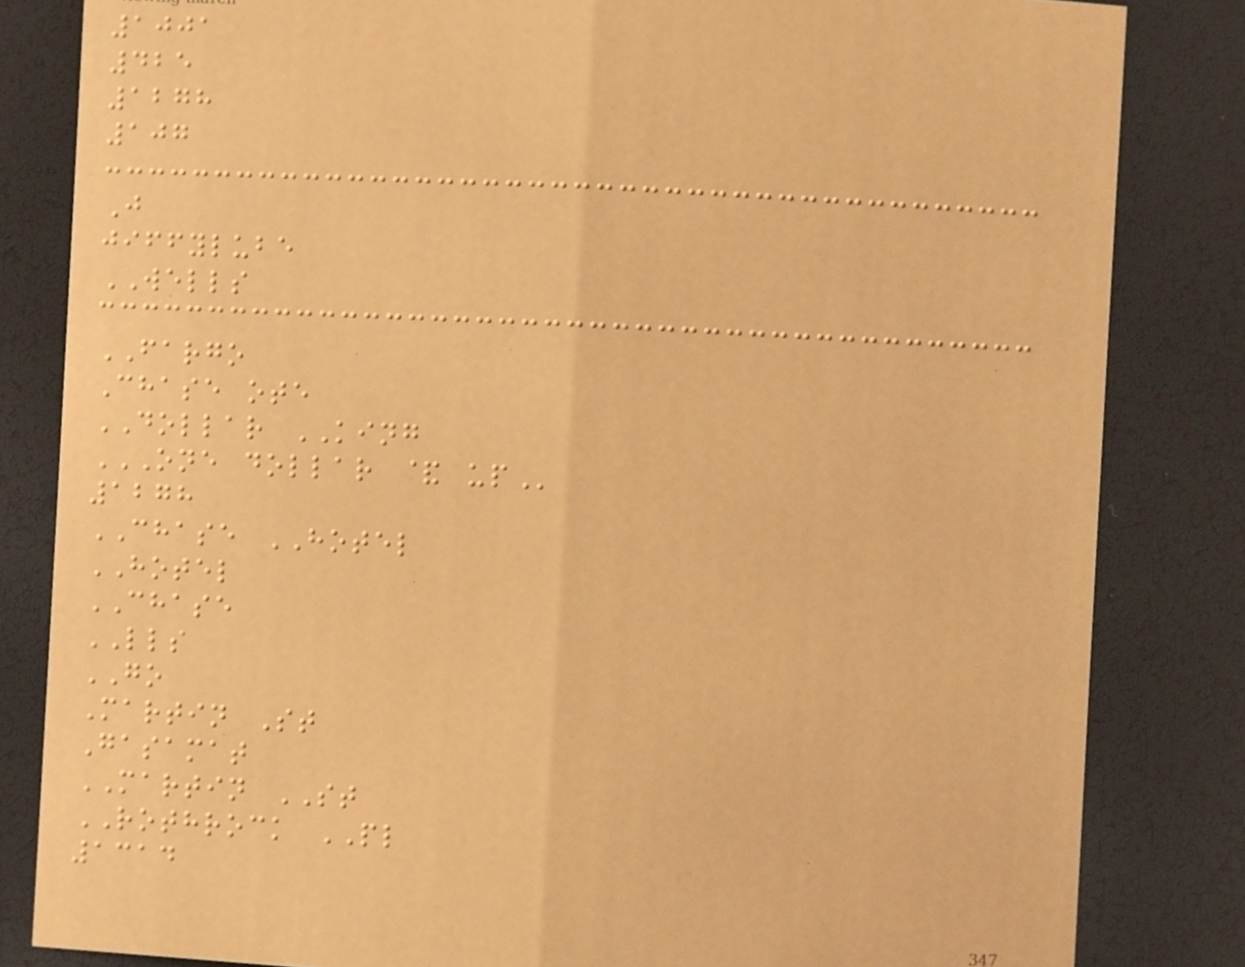1001
425
1278
107
J
jiffylube
WELLS
FARGO
Chase ote
DOLLAR KING
ONE DOLLAR & UP
1278
CHASE HOTEL
HOTEL
CHASE
LLS
GO
Martin St
Gasamat
MARTIN ST
ROTHROCK PL
1314
